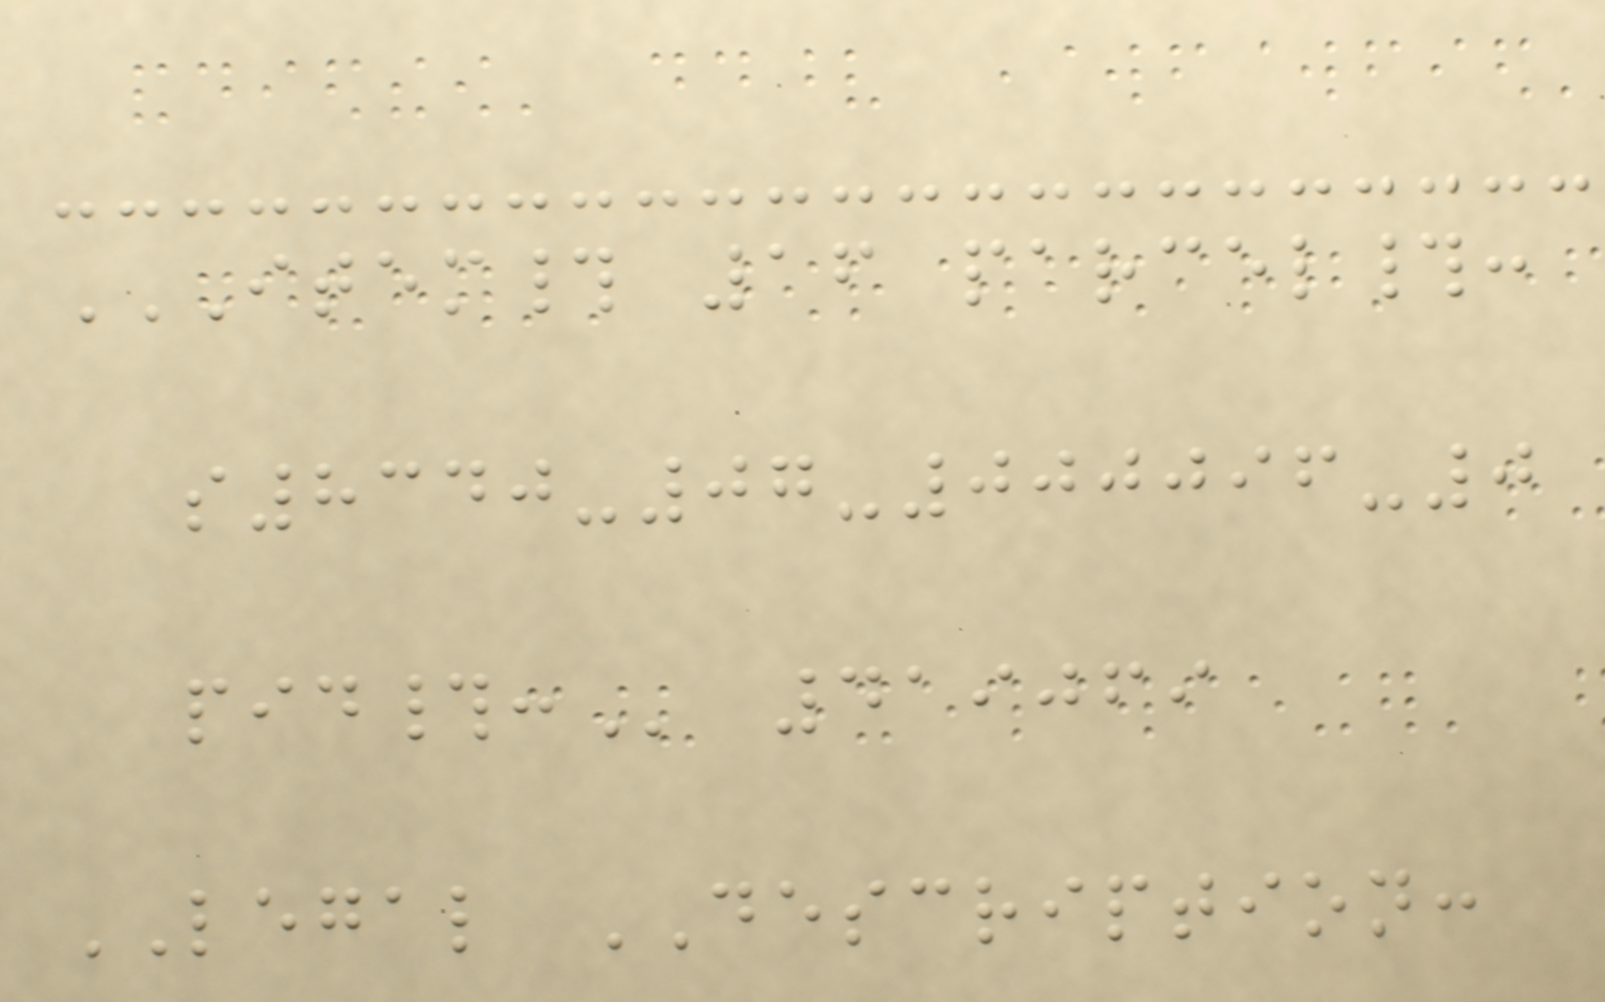ITEM# 16 PARCEL#:
S8340-07-000096-0
PID#: 419069
LEGAL DESCRIPTION:
